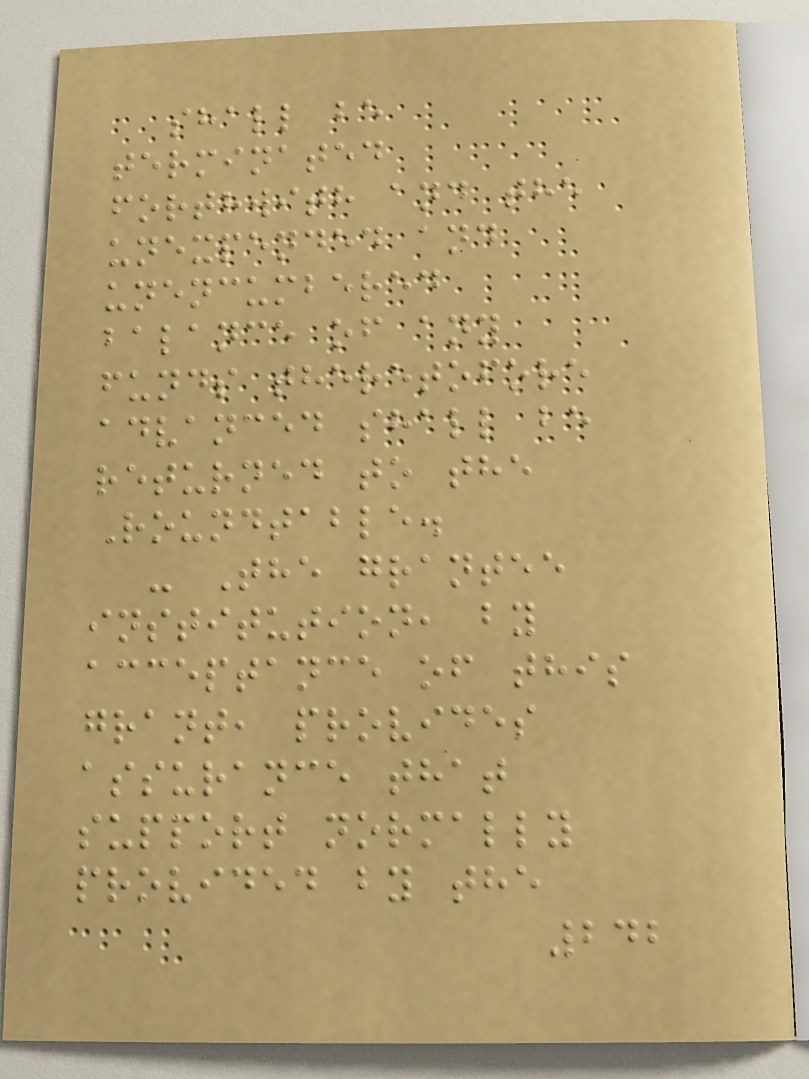shall be
terminated
forthwith and the
unexpended and
unencumbered
balance of any
funds theretofore
advanced shall be
returned to the
Roundtable.
- The grantee
institution, by
acceptance of this
grant, provides
assurance that
support normally
provided by the
242
